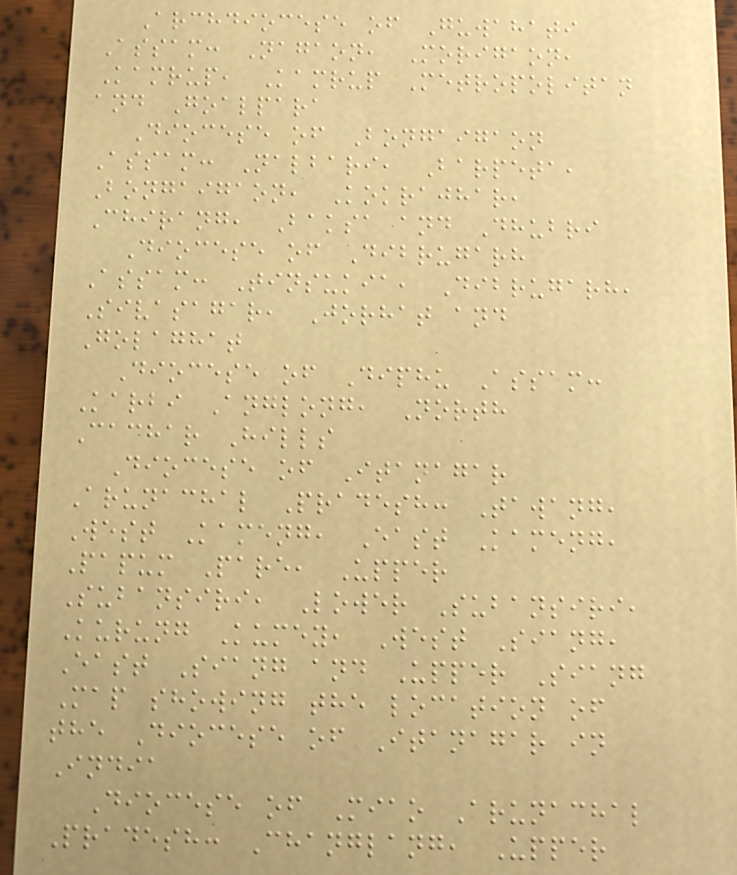Archdiocese of Guwahati
Assam: Nagaon, Morigaon,
Kamrup, Kamrup Metropolitan
and Goalpara
Diocese of Bongaigaon
Assam: Nalbari, Barpeta,
Bongaigaon, Kokrajhar,
Chirang, Baksa and Dhubri
Diocese of Dibrugarh
Assam: Tinsukia, Dibrugarh,
Sivasagar, Jorhat and
Golaghat
Diocese of Diphu Assam:
Karbi Anglong, North
Cachar Hills
Diocese of Itanagar
Arunachal Pradesh: Tawang,
West Kameng, East Kameng,
Papum Pare, Upper
Subansiri, Lower Subansiri,
Kurung Kumey, West Siang,
East Siang and Upper Siang
Map showing the location of
the Diocese of Itanagar in
India
Diocese of Miao Arunachal
Pradesh: Changlang, Upper
